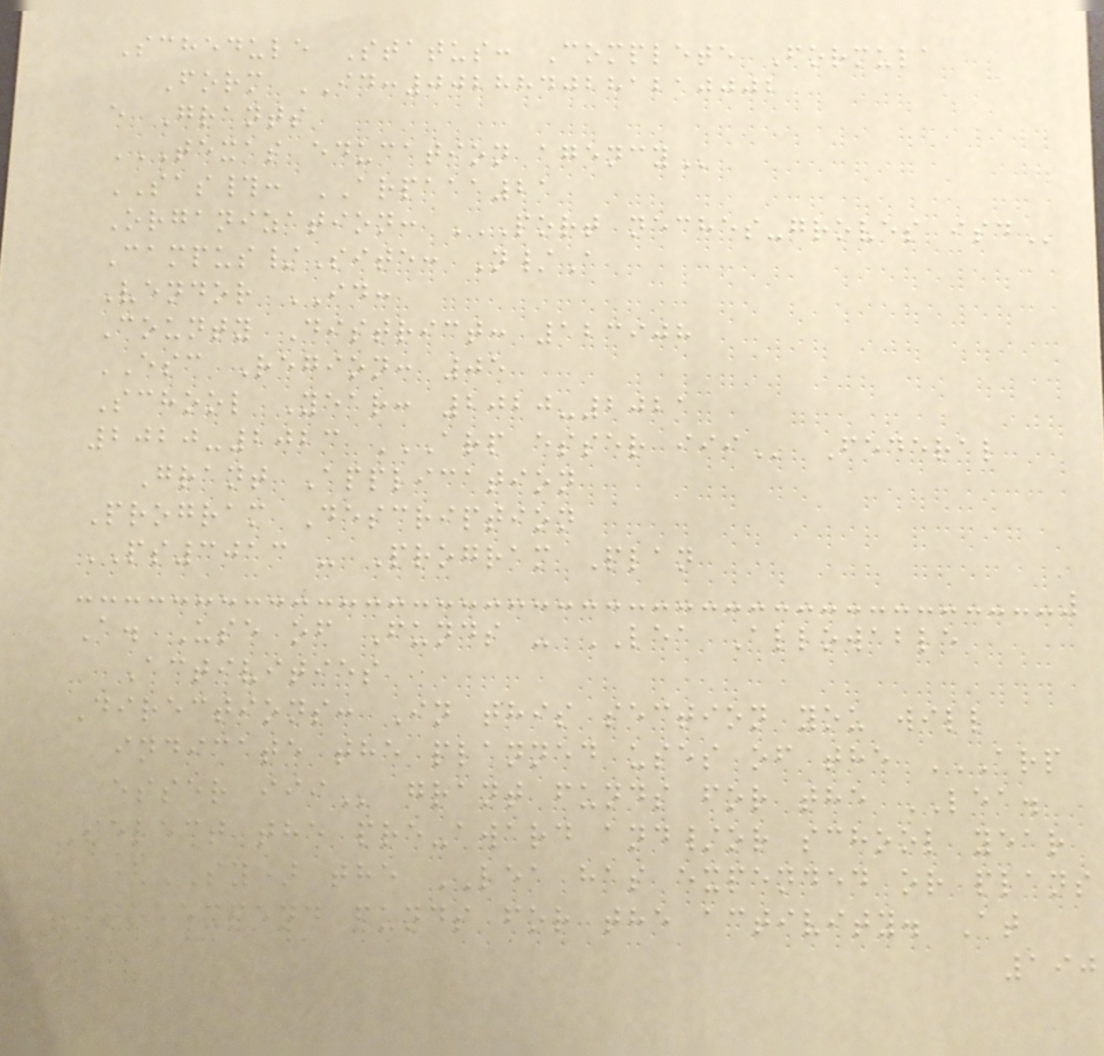Schedule Status: Complete Formula
Form ID:0028840281210002
e Grants
TEXAS EDUCATION AGENCY
SAS#: ARPAAA21
Organization: PORT NECHES-GROVES ISD
Campus/Site: N/A
Vendor ID:
County District: 123908
ESC Region: 05
School Year: 2020-2021
2020-2023 ARP ESSER III Federal
Grant Application
Program Description
PS3013 - Program Plan
A. Use of Funds - LEA Allowable
Activities
Directions: In this section you will
indicate the planned uses of the ARP
ESSER III grant funds for the LEA.
Select the pre-award and/or school year
(SY) the LEA has expended or plans
to expend funds for the activity. At
190
